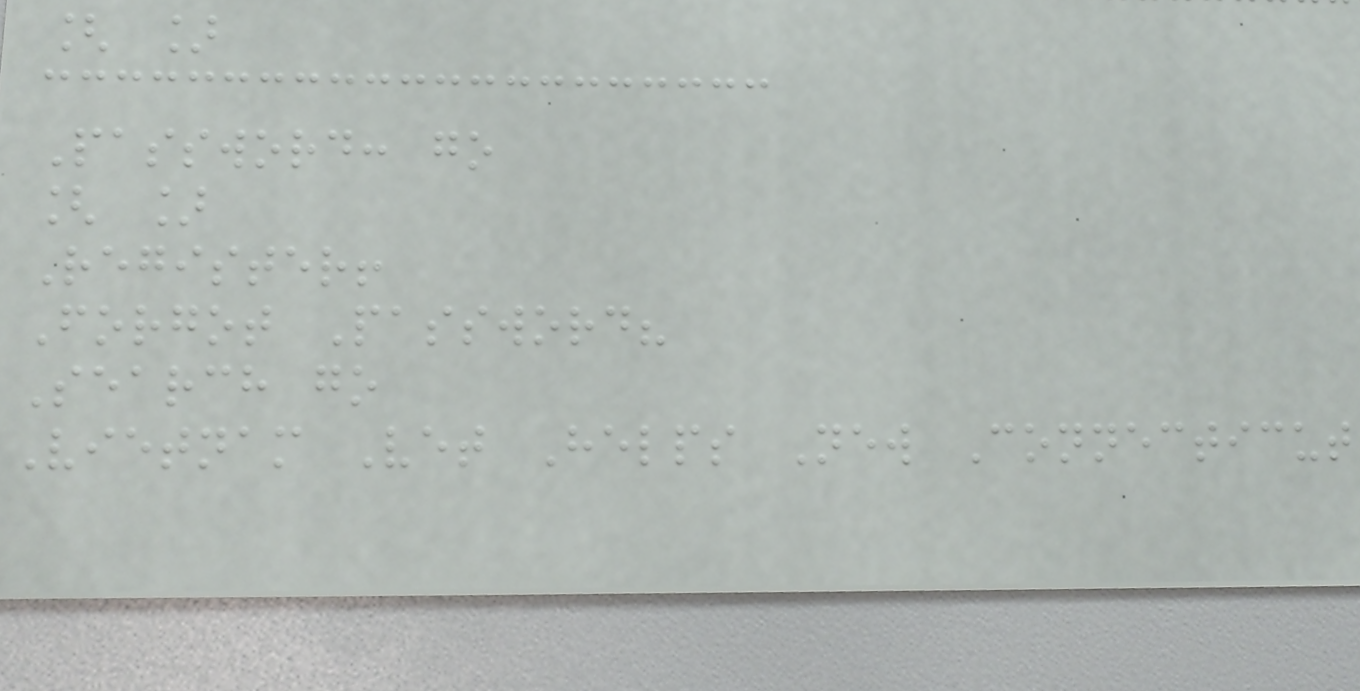[ ]
Password: go
[ ]
Register!
Forgot Password?
Search go
Vietnam Vet Helps New Connecticut
